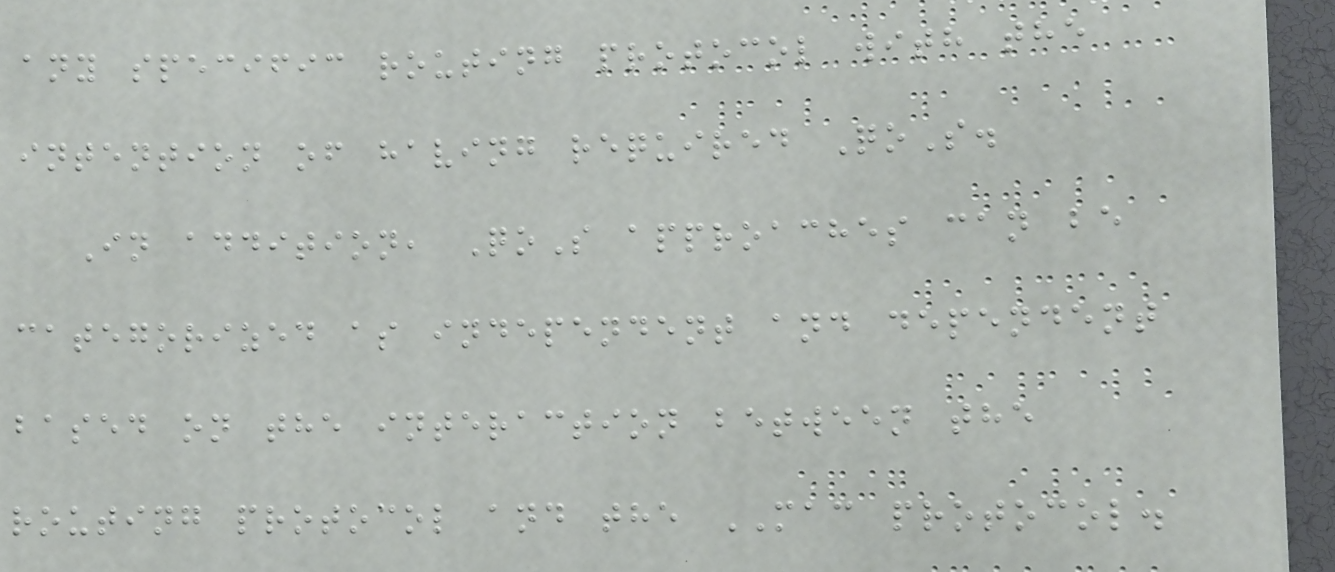any specific routing protocol with the
intention of having required QoS.
In addition, QoS approaches can be
categorized as independent and dependent
based on the interaction between the
routing protocol and the MAC protocol.
